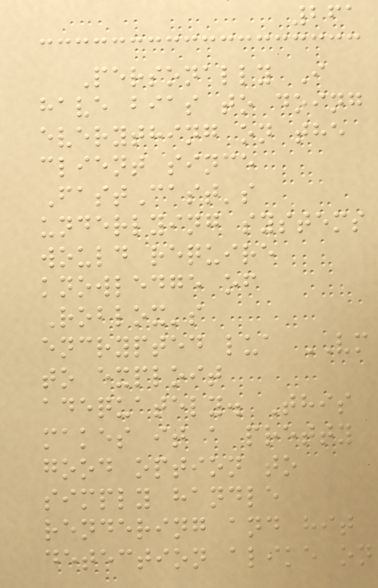261
Personally I
have bias to doing
everything on the
client since
FastCast's
underlying systems
would require
knowledge of
Roblox's
encrypted lua VM
to exploit
adequately. This
makes it a pretty
good option to
simply handle
rendering and hit
detection alike on
